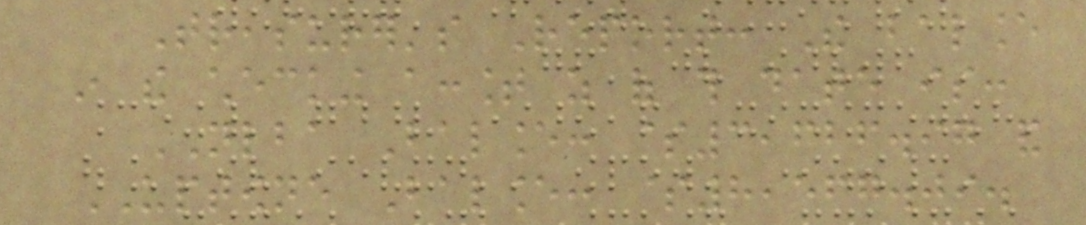Treasurer's Report: The balance
in the checking account as of this date is:
NLBA Balance: $3,626.97 and
UPTOWNE Balance: $8,567.09.
